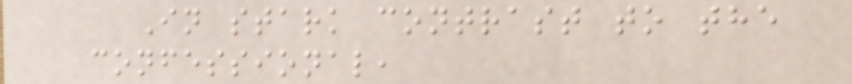In stark contrast to the
confessional,
